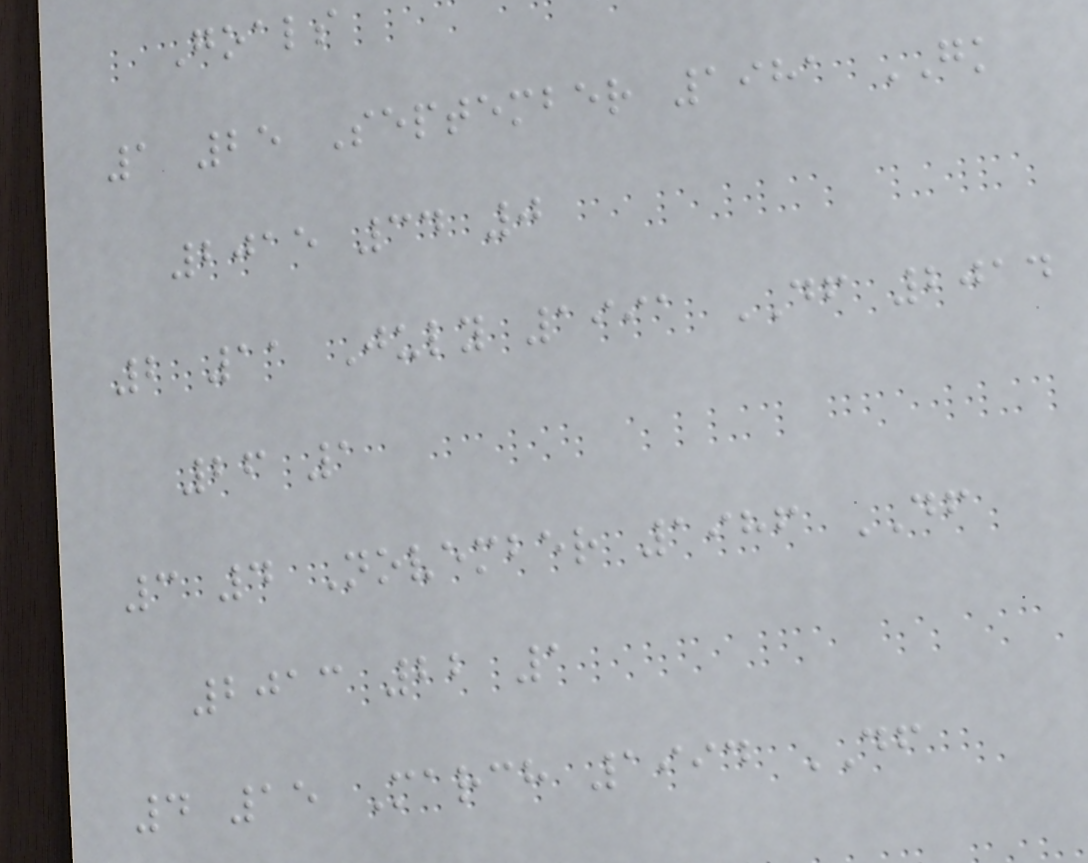Goals
1 25 September 1981 GK
2015 34 0
2 11 July 1991 DF 2014
26 1
3 4 November 1986 DF
2013 22 1
4 15 March 1994 DF
